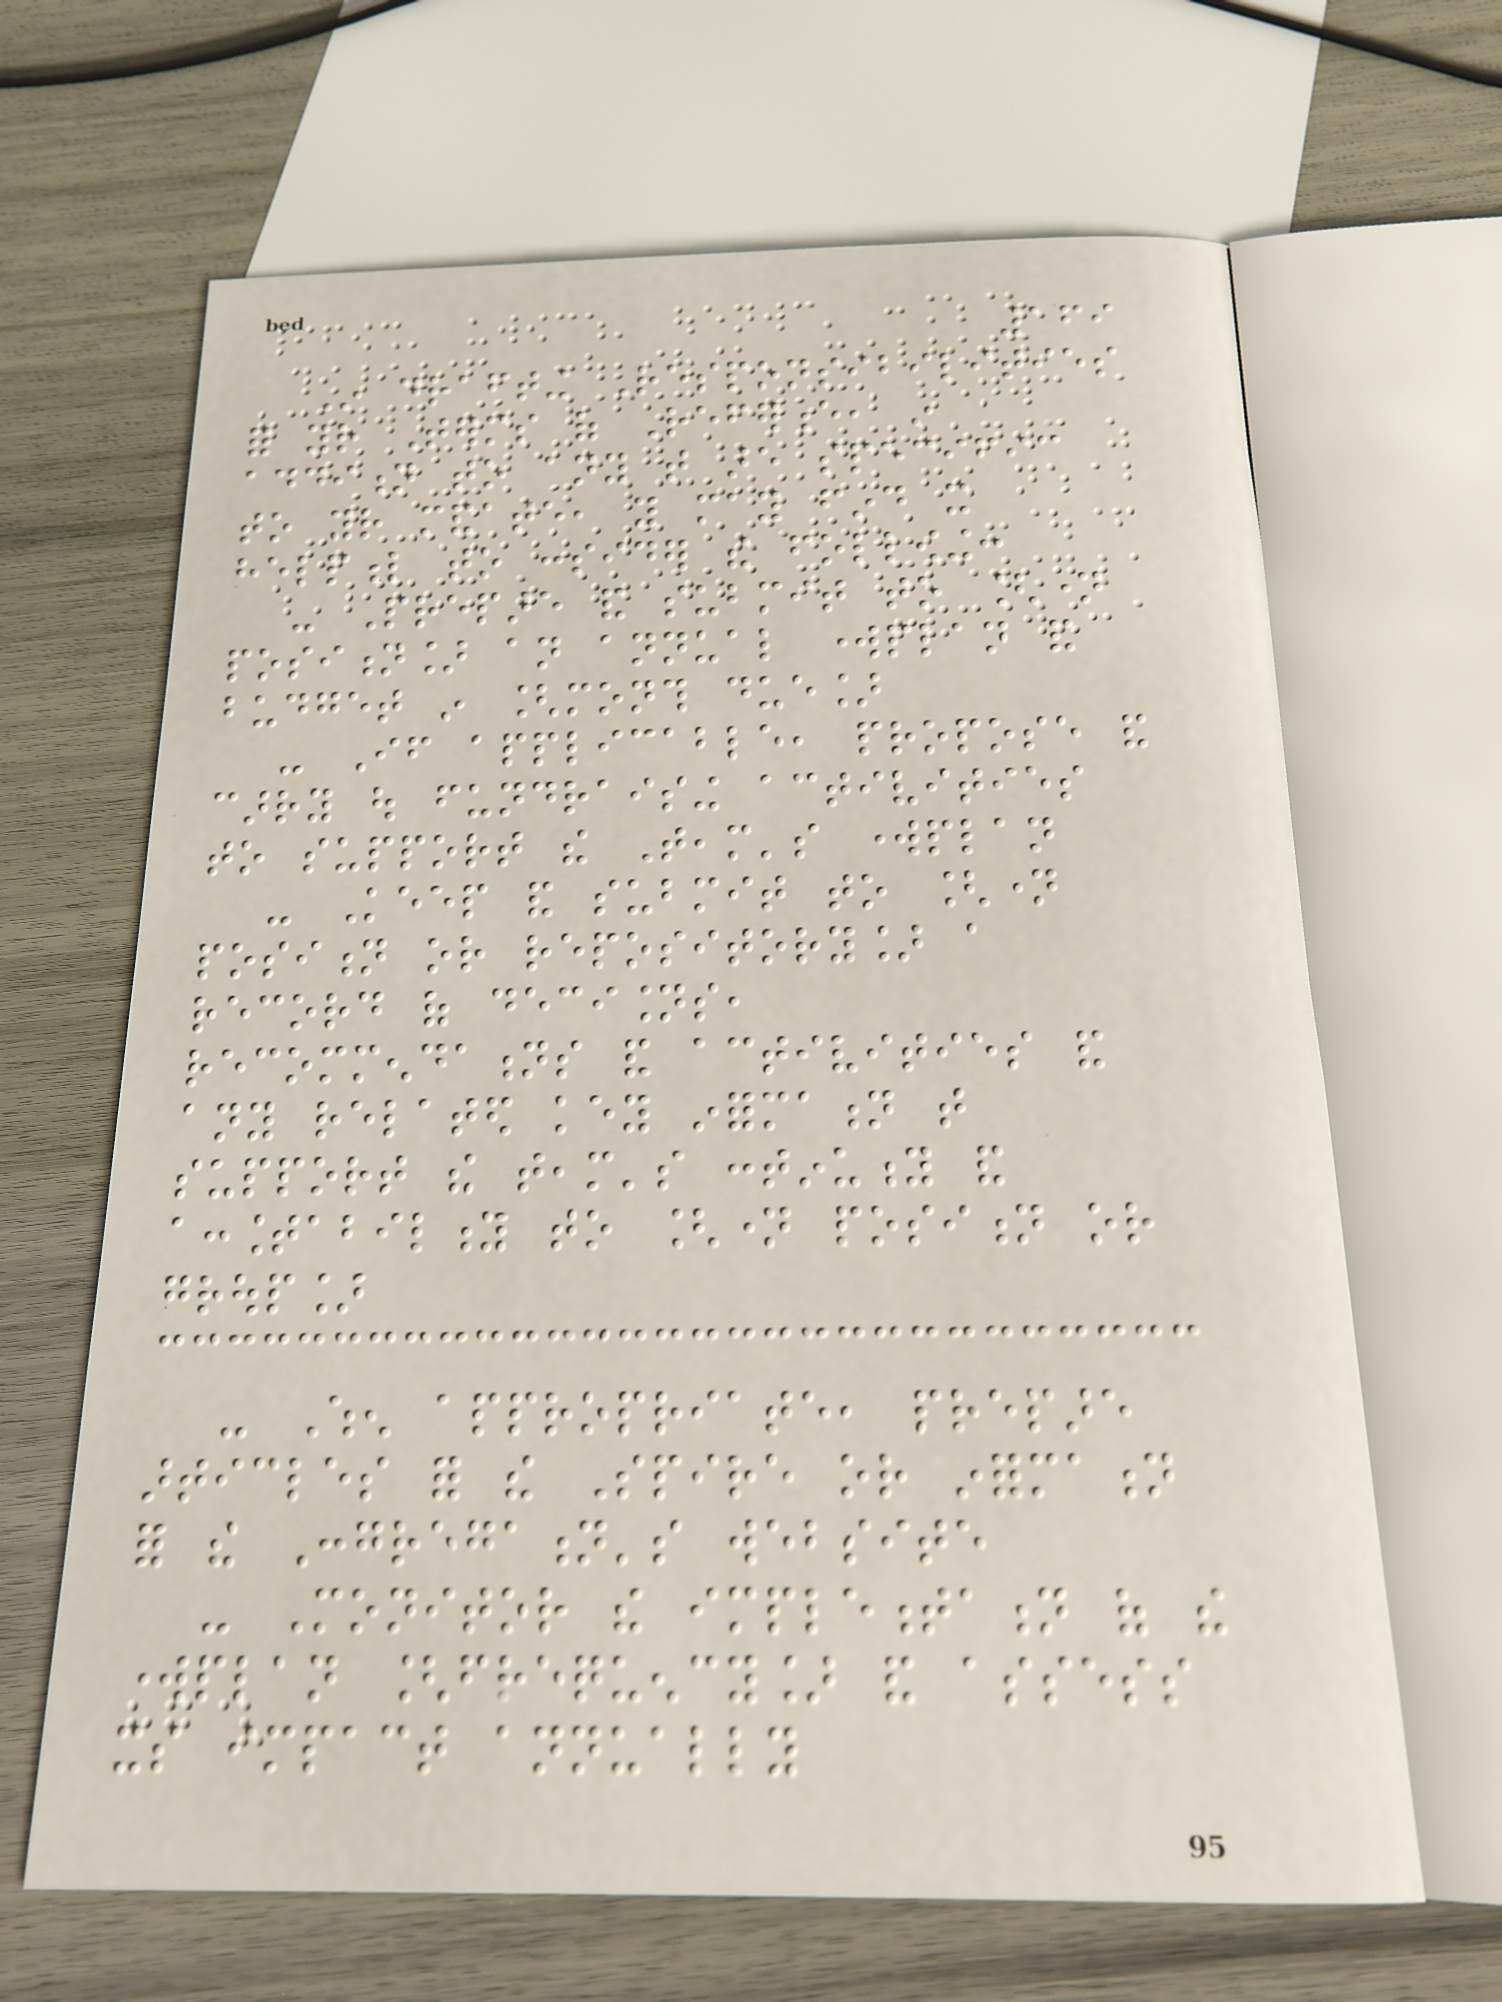169
In drafting Responsibilities
for your Terms of Reference, in
addition to any that are specific
to your mandate, you may find it
helpful to consider the following:
- Prepare and submit to [name
position] an annual workplan and
budget in [month due]
- If applicable, propose and
carry out fundraising activities
to support the Team's workplan
- Keep and submit to [name
position or repository] a
record of decisions,
recommendations and activities and
any related key information that
support the team's continuity and
accountability to [name position or
group]
- When appropriate, prepare
articles for the Spire or information
for the Congregation's website
- Monitor the implementation of the
workplan [frequency] and assess
its impact annually
